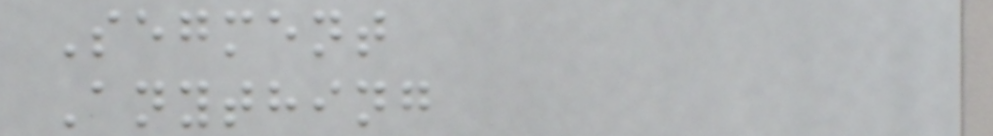Segment
Anything
